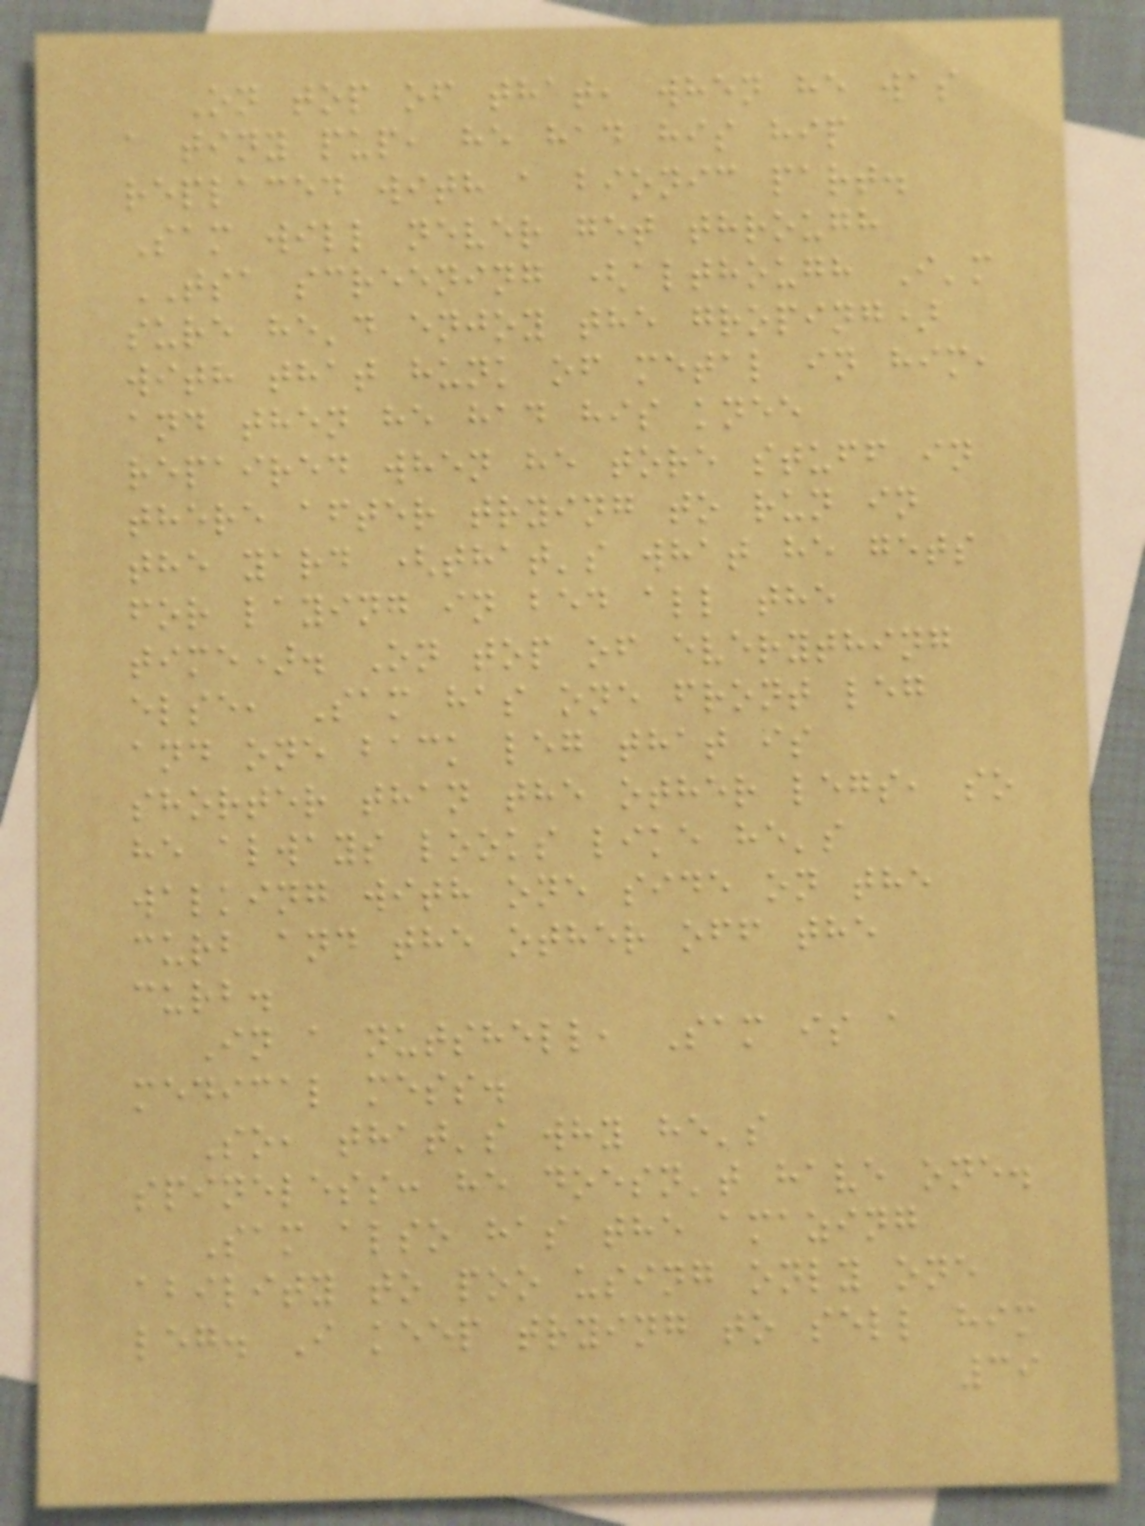On top of that, when he was
a tiny pup, he had his hip
replaced with a bionic part.
Sam will never get through
TSA screening (although I'm
sure he'd enjoy the groping)
with that hunk of metal in him,
and then he had his knee
repaired when he tore stuff in
there after trying to run in
the yard (that's what he gets
for laying in bed all the
time). On top of everything
else, Sam has one front leg
and one back leg that is
shorter than the other legs, so
he always looks like he's
walking with one side on the
curb and the other off the
curb.
In a nutshell, Sam is a
medical mess.
So, that's why he's
spineless: he doesn't have one.
Sam also has the amazing
ability to poo using only one
leg. I keep trying to sell him
39
